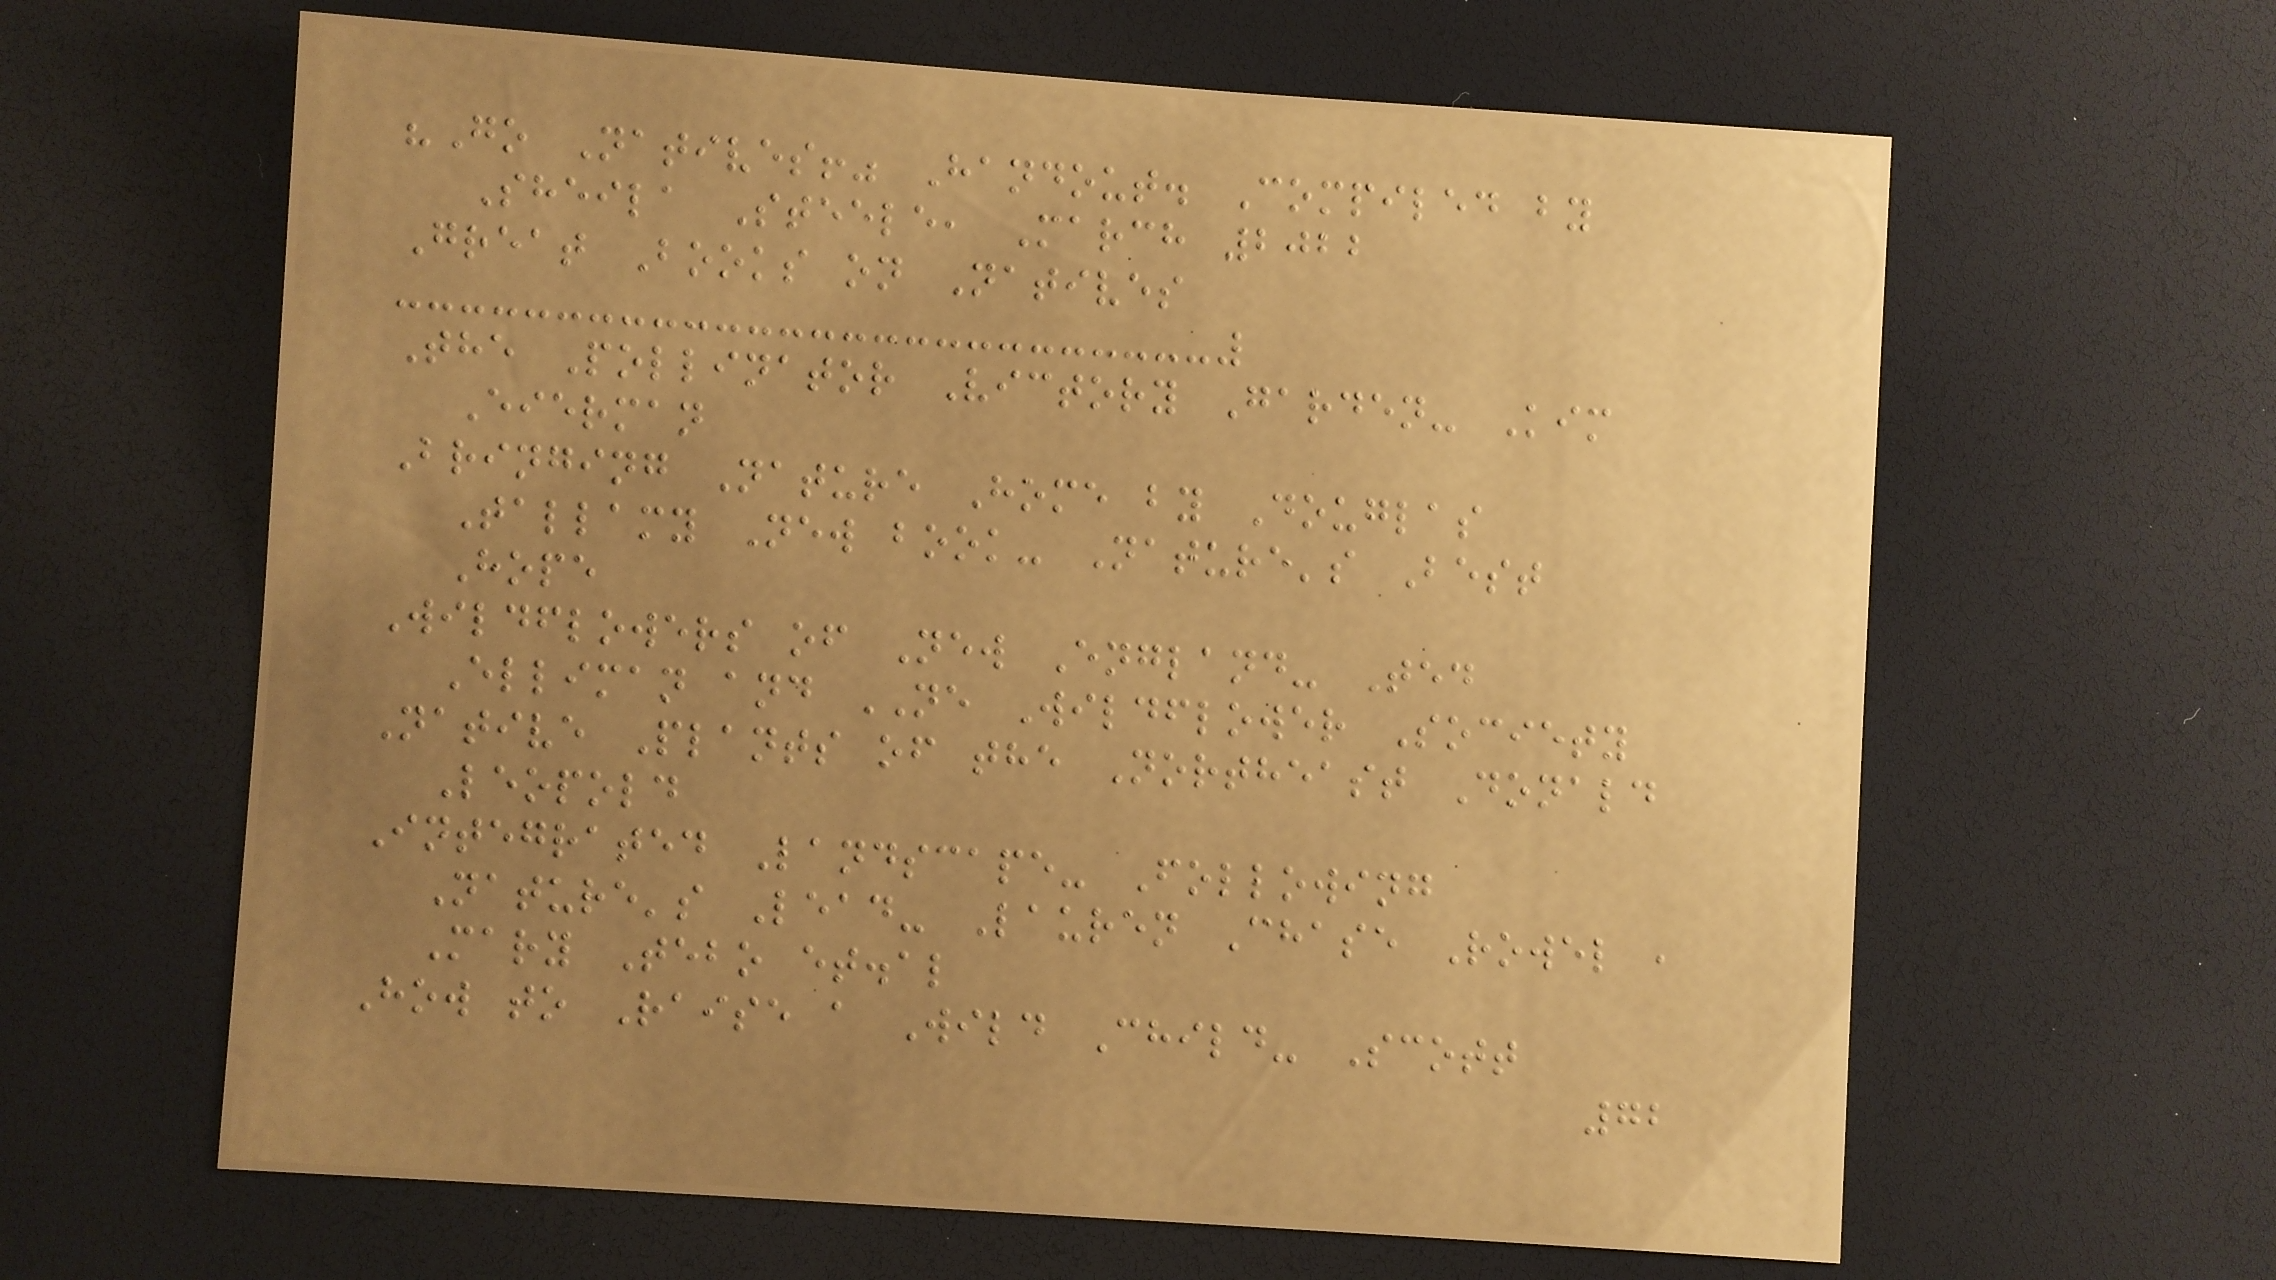"Go Natives!" Handout. Compiled by
Sheila Steele, March 2022
Great Books on Natives
The Pollinator Victory Garden- Kim
Eierman
Bringing Nature Home by Douglas
Tallamy New book- Nature's Best
Hope
Wildflowers of New England- Ted
Elliman and NE Wildflower Society
Native Plants of the Northeast Donald
Leopold
Integrated Landscape- Following
Nature's Lead- Lauren Chase Rowel ,
Mary Tebo et.al
How to Raise a Wild Child- Scott
72
